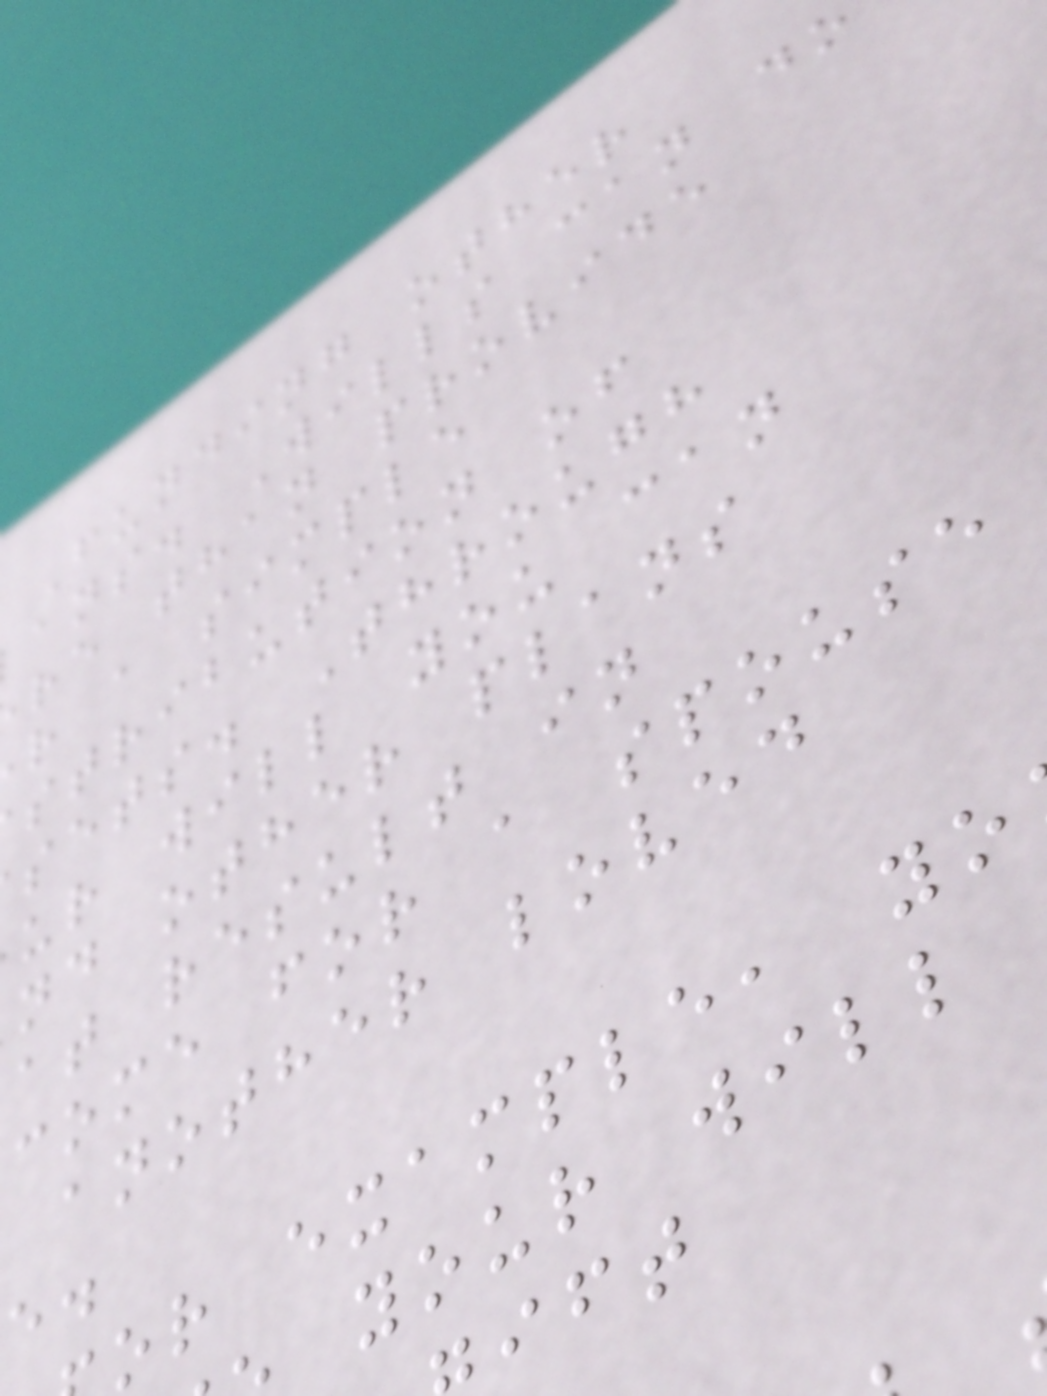Funding other
ans. Wills can do
re than provide
r a simple
stribution of
sets. Through
ur will you can
nd other plans
at result in
come for a spouse
another loved
or example, yo
your will
